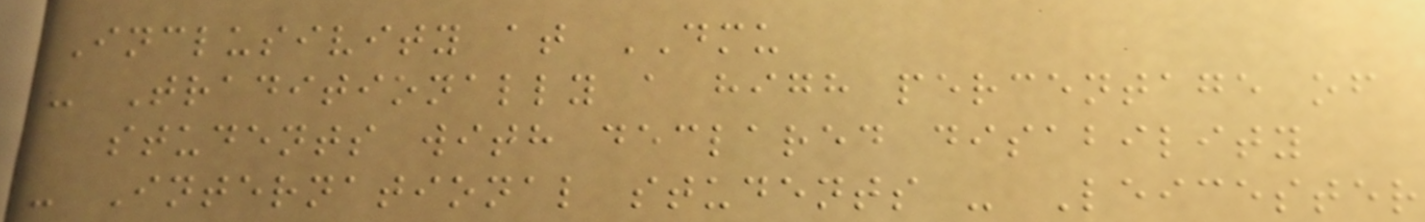Inclusivity at DMU
- Traditionally a high percentage of
students with declared disability
- International students - Leicester
